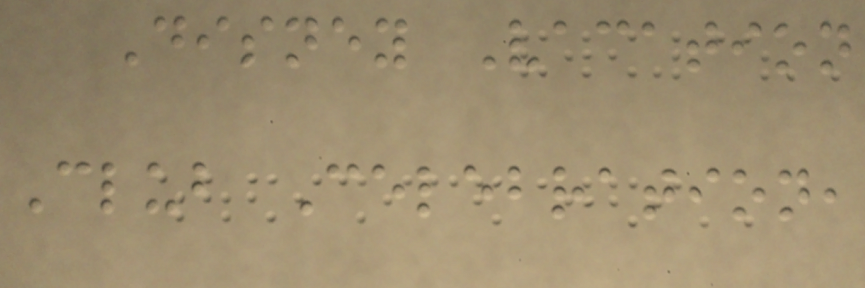Disney Vacation
Club Celebration,
